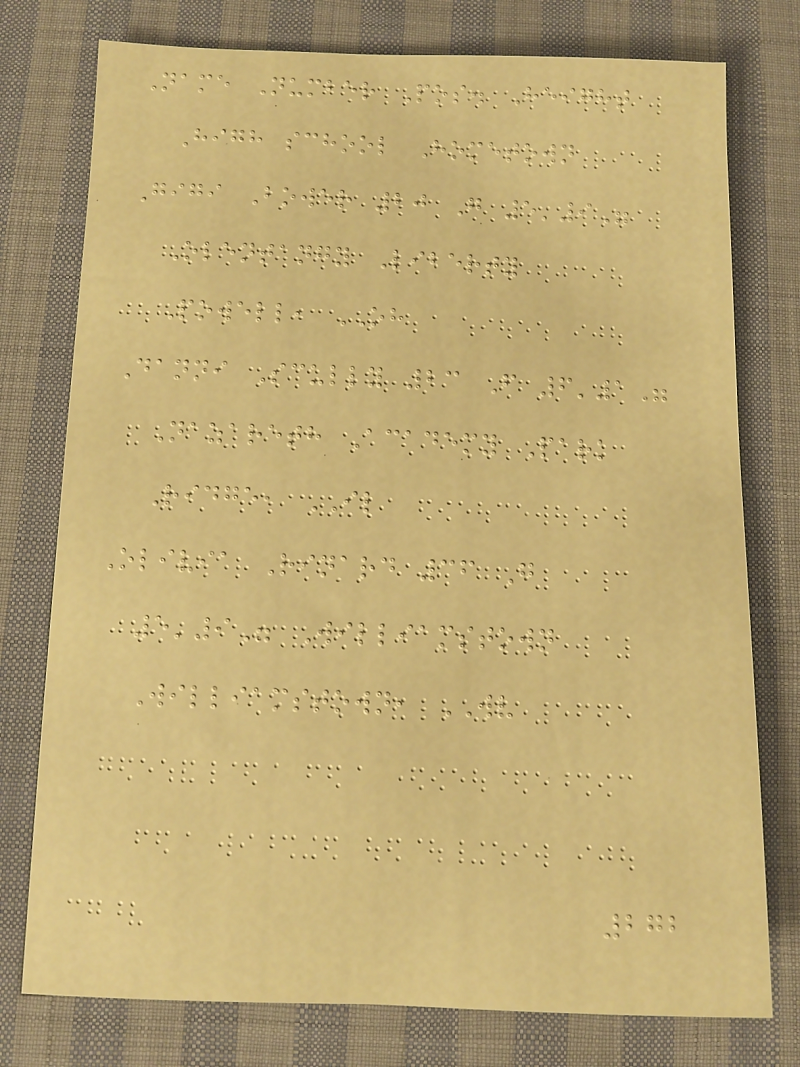Name Number Pos. Height
High school Hometown
Gigi Bower 20 G 5'9"
Olentangy Liberty
Powell, OH
Danni Scully 23 F 6'1"
Nazareth Academy Park
Ridge, IL
Olivia Rinard 36 G
5'9" Williamstown
Williamstown, WV
272
